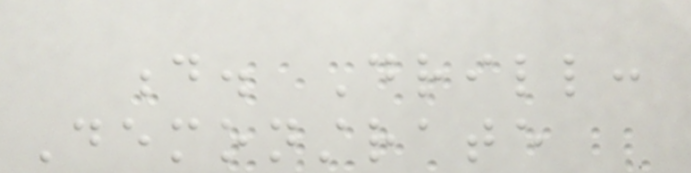d. Drill:
Demonstrate
